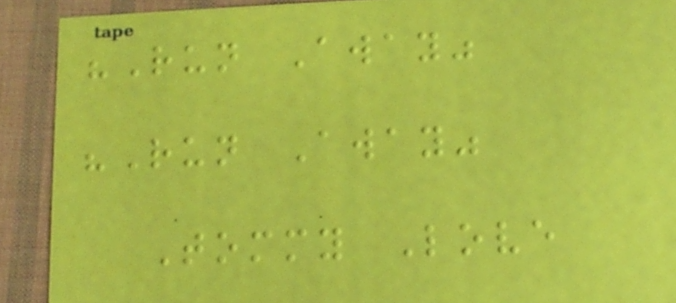"Run Away"
"Run Away"
Tommy Love
